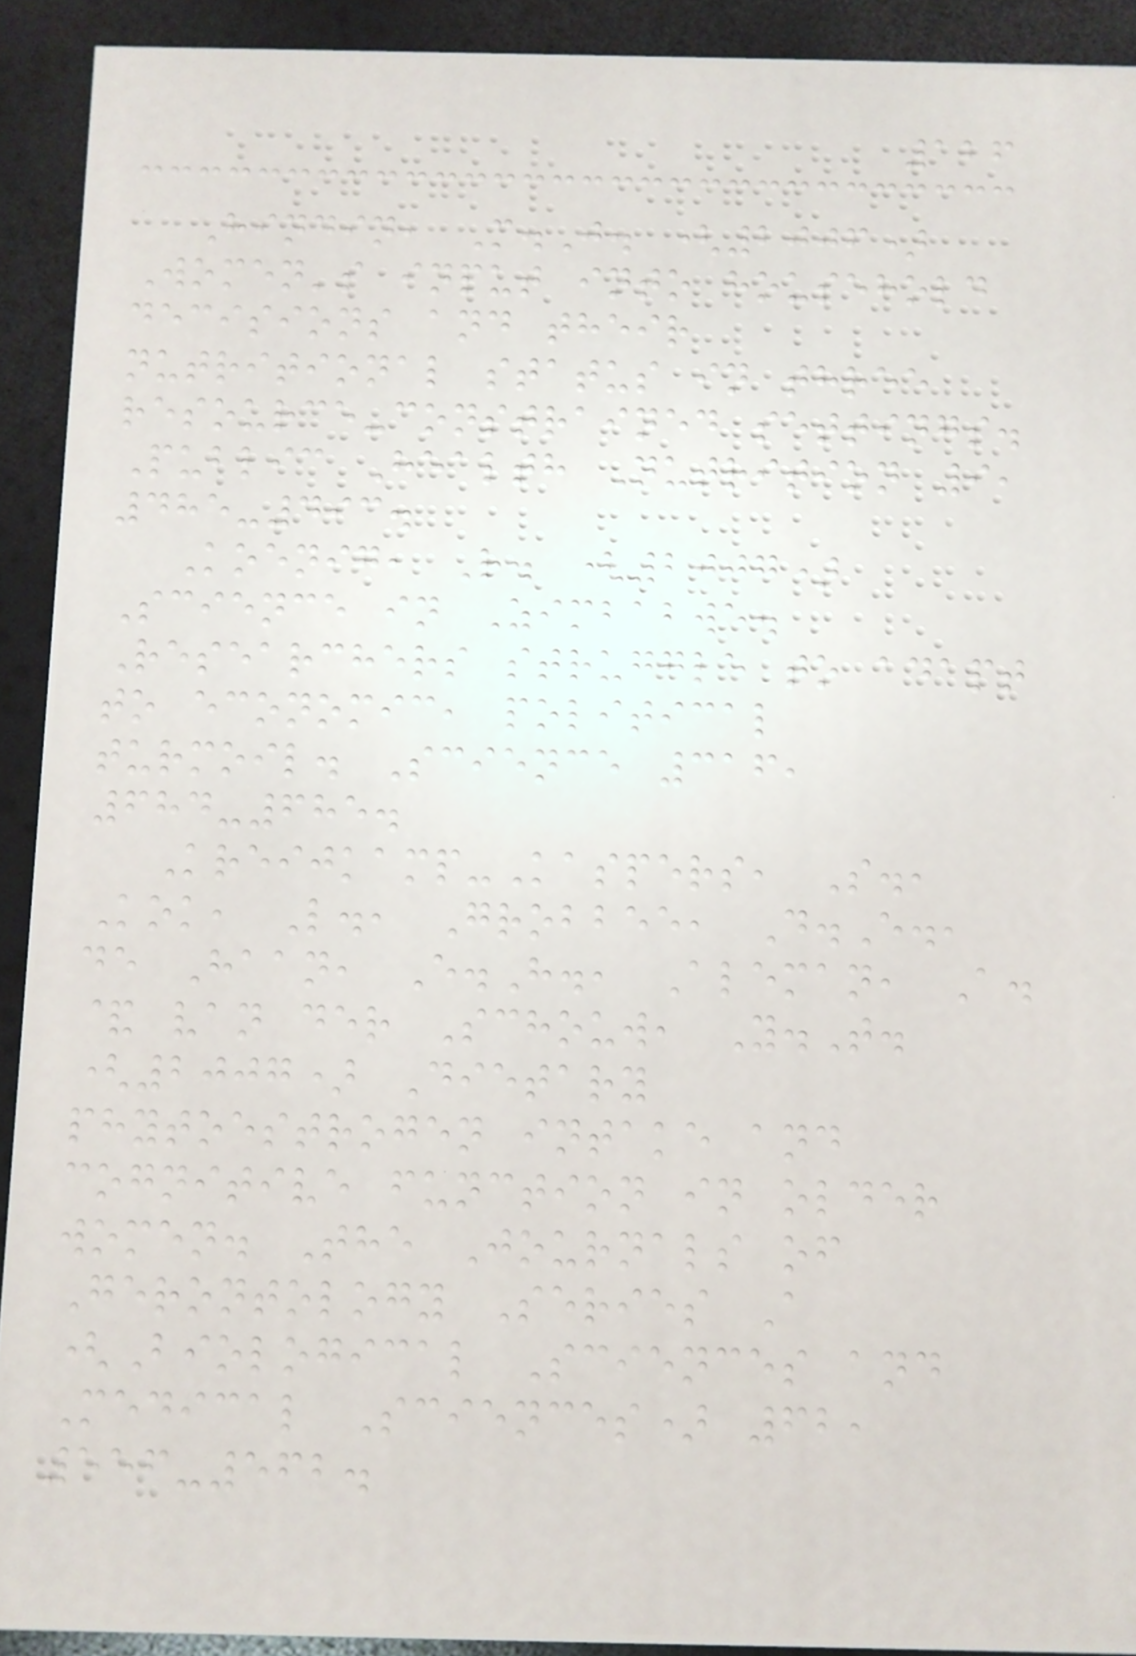126
Hindin, M.J. (2006)
Women's input into household
decisions and their
nutritional status in three
resource-constrained settings.
Public Health Nutrition 9,
485-493.
Koenig, R. (2007)
Science in Zimbabwe.
Researchers struggle to adapt
to economic, political
turmoil. Science 316,
684-685.
Kreijkamp-Kaspers, S.,
Kok, L., Grobbee, D.E.,
de Haan, E.H., Aleman, A.
& van der Schouw, Y.T.
(2007) Dietary
phytoestrogen intake and
cognitive function in older
women. The Journals of
Gerontology Series A
(Biological Sciences and
Medical Sciences) 62,
556-562.
